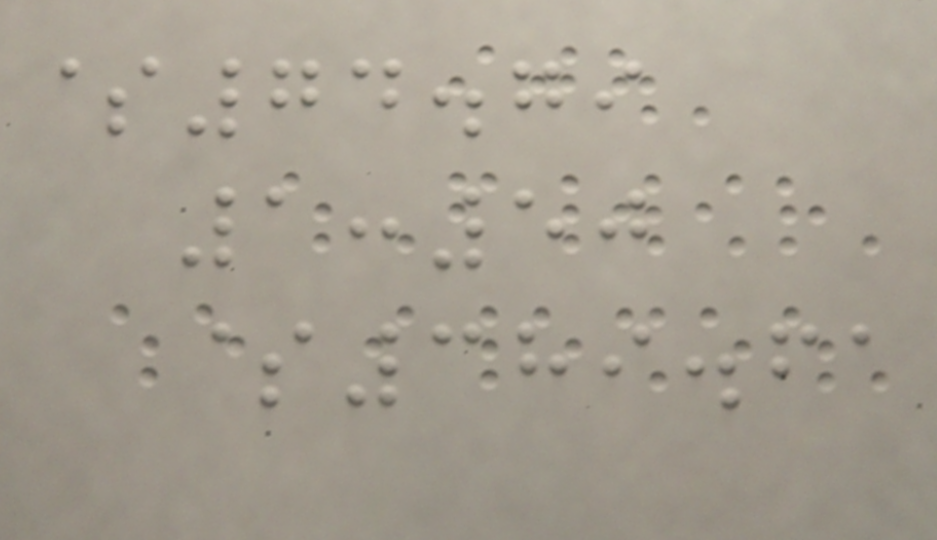$74.79
1:50
$389.61
